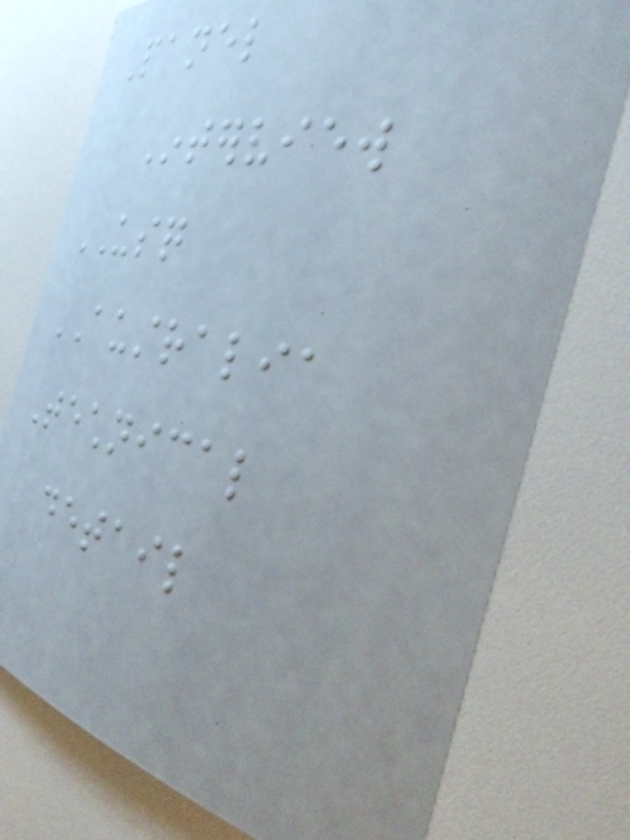Panel
Interview
USQ
AUSTRALIA
Technical
detail
